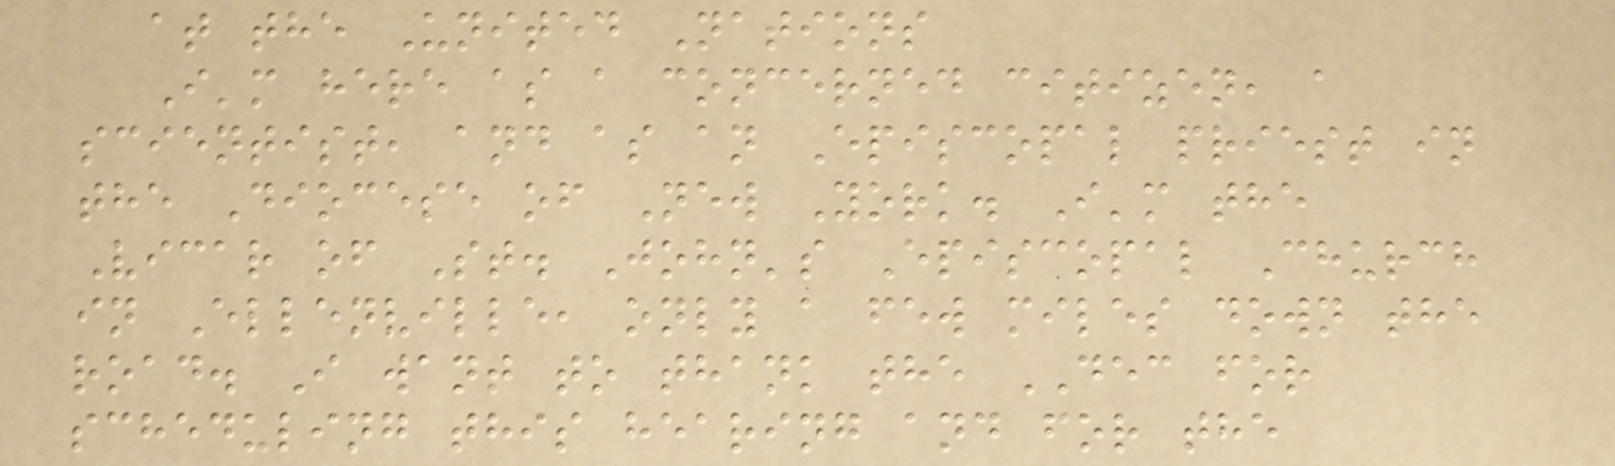at the United Nations
I'm here as a concerned citizen, a
scientist, and as an Episcopal priest in
the Diocese of New York. I'm the
Vicar of St. John's Episcopal Church
in Ellenville, only a few miles down the
road. I want to thank the DEC for
scheduling this hearing and for the
